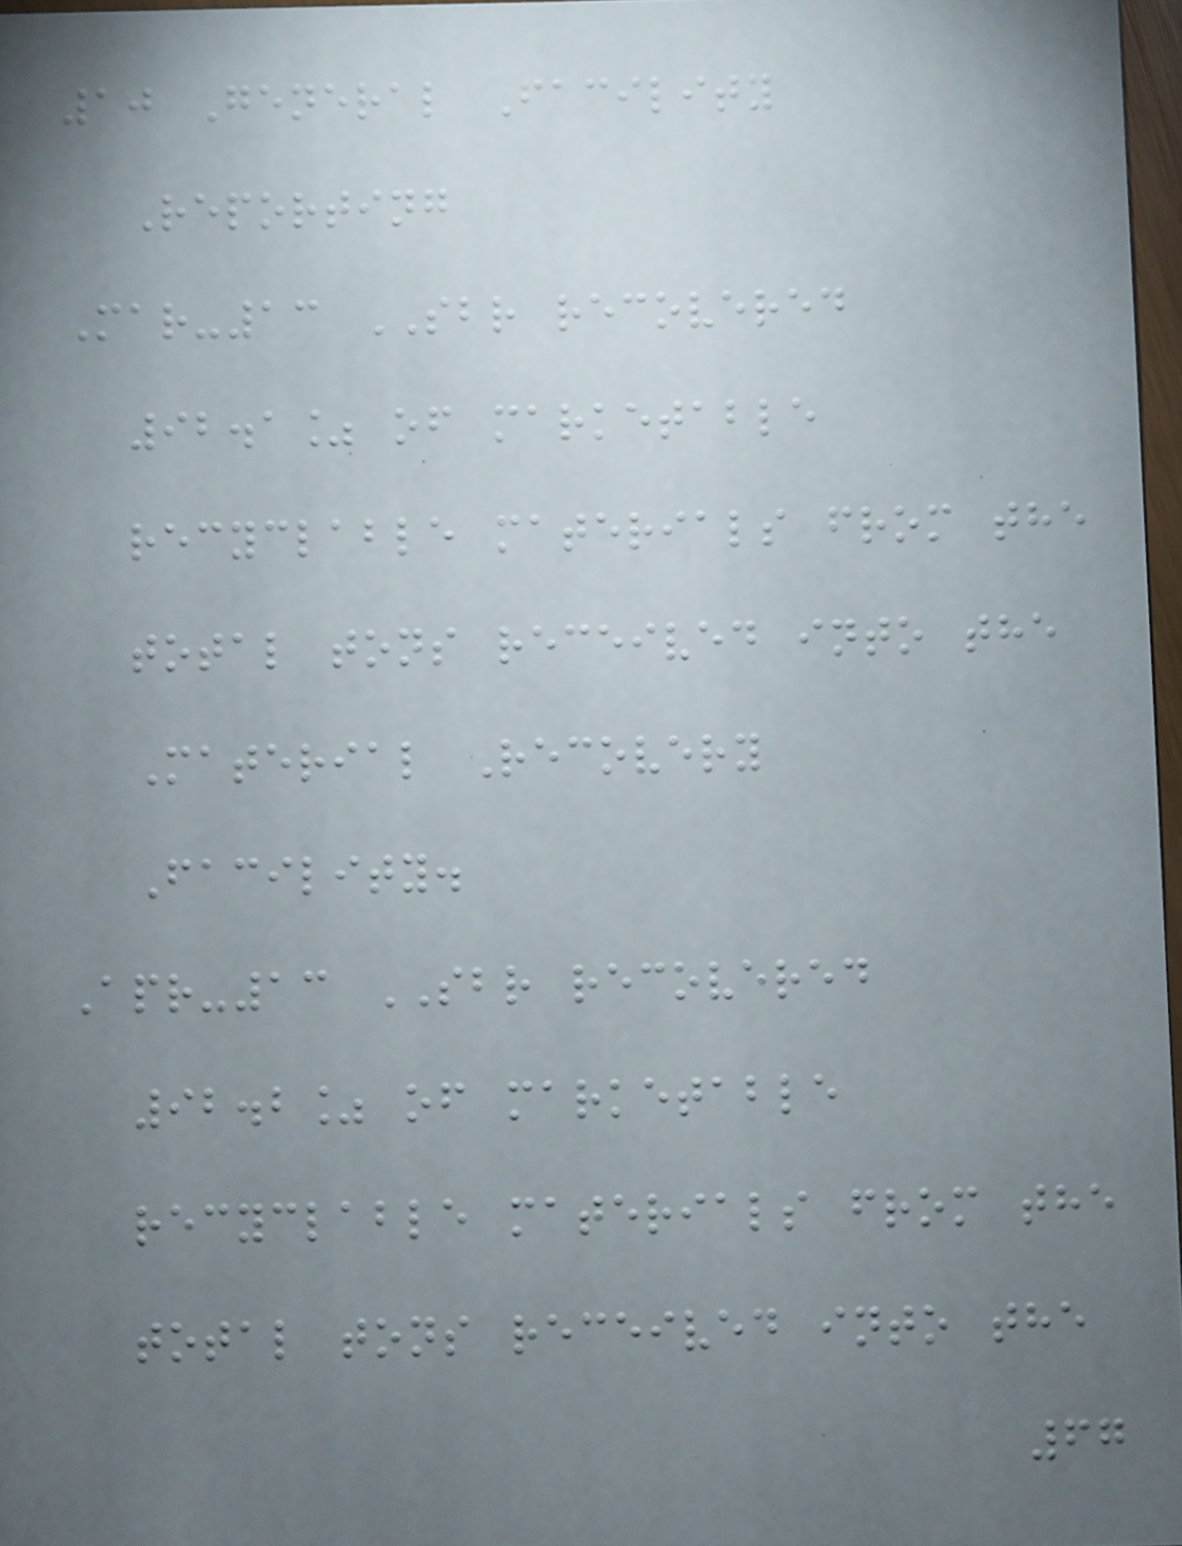10 General Facility
Reporting
Mar-13 SBR recovered
92.1% of marketable
recyclable materials from the
total tons received into the
Material Recovery
Facility.
Apr-13 SBR recovered
92.2% of marketable
recyclable materials from the
total tons received into the
67
